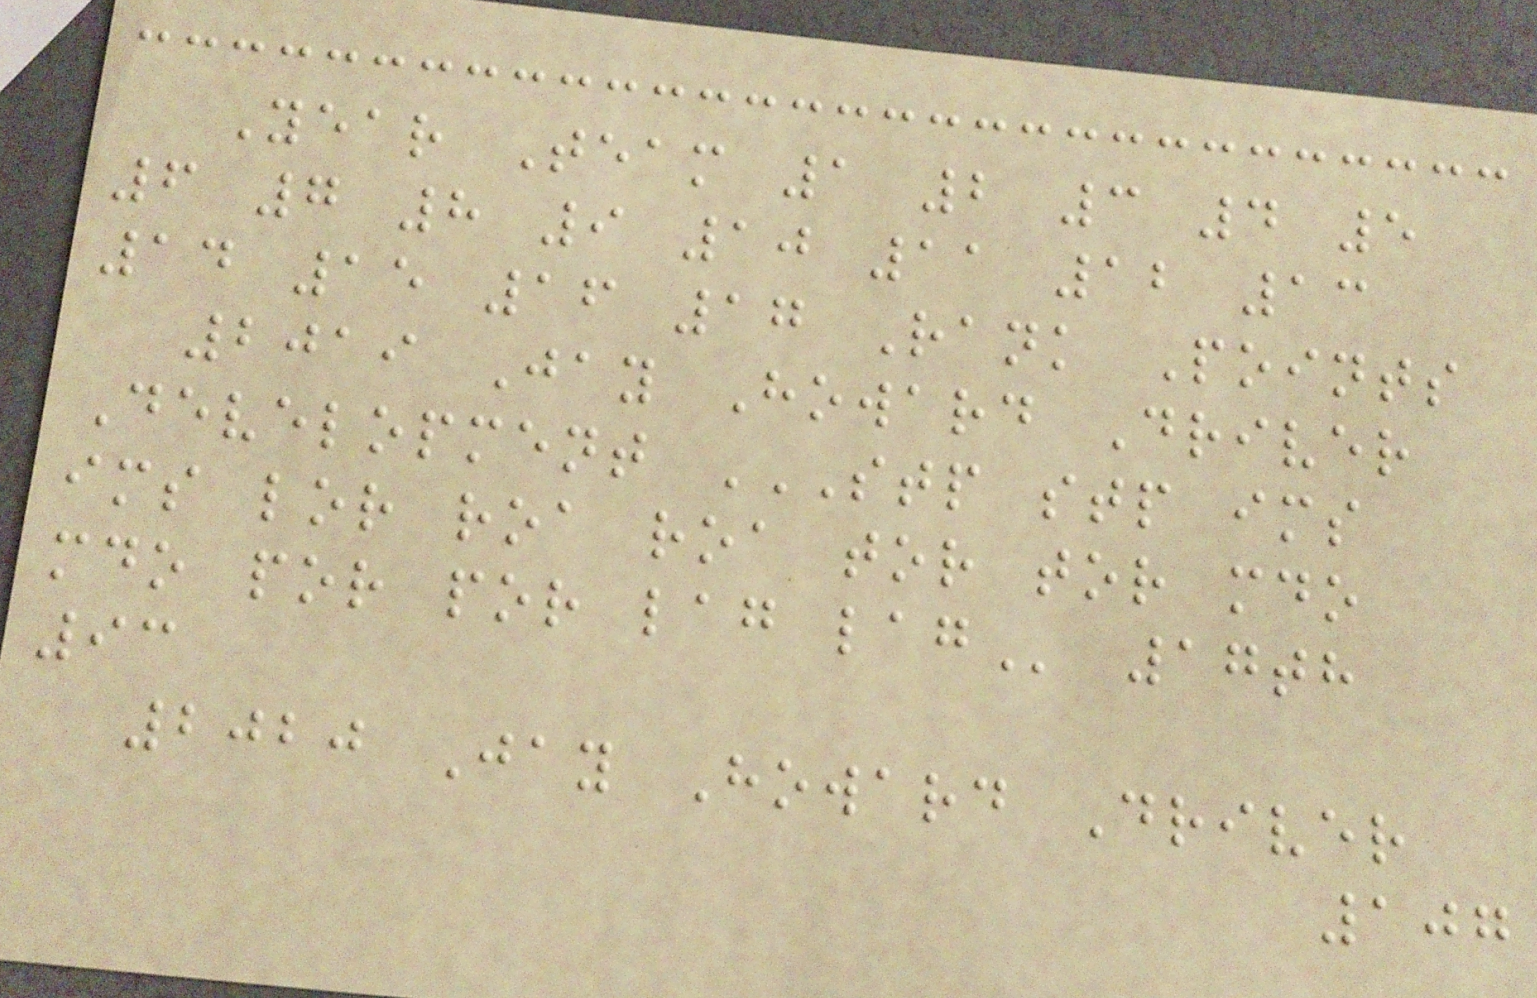Year Team 1 2 3 4 5
6 7 8 9 10 11 12 13
14 15 16 17 Rank Points
2019 Jay Howard Driver
Development STP STP IMS
IMS LOR ROA ROA TOR TOR MDO
MDO POR POR LAG LAG 17th
93
2020 Jay Howard Driver
107
